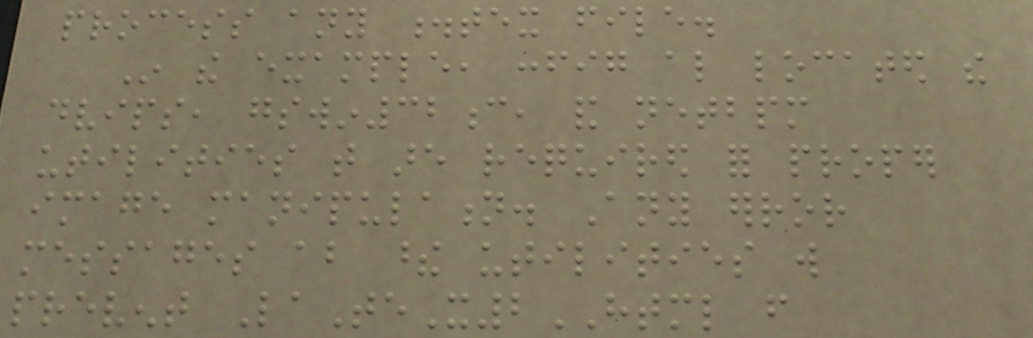process any .tex file.
In the example, config also located the
dvips, gswin32c, and netbpm
utilities that are required for proper
image manipulation. Any error
messages about these utilities will
prevent LaTeX2HTML from
